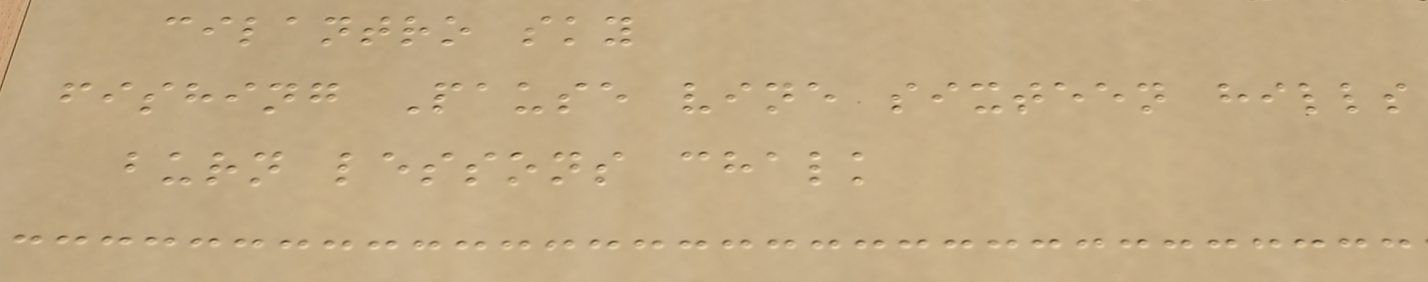cilantro sky
fishing Pause vine sixteen hills
burn lessons chalk
